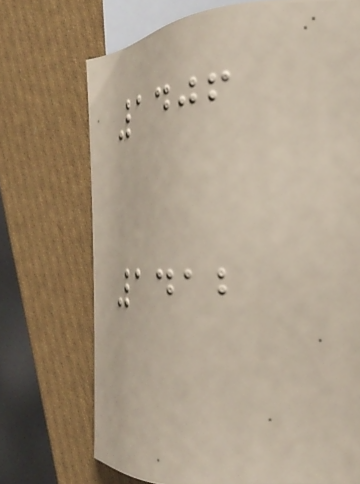1406
1412
